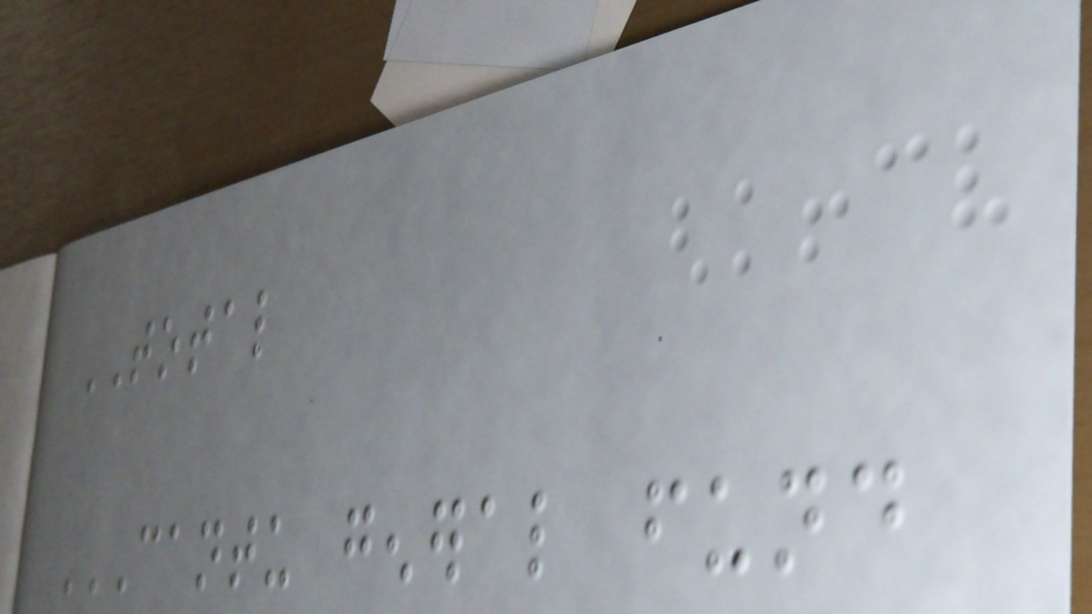TOTAL
CANTU GENERAL FUND
